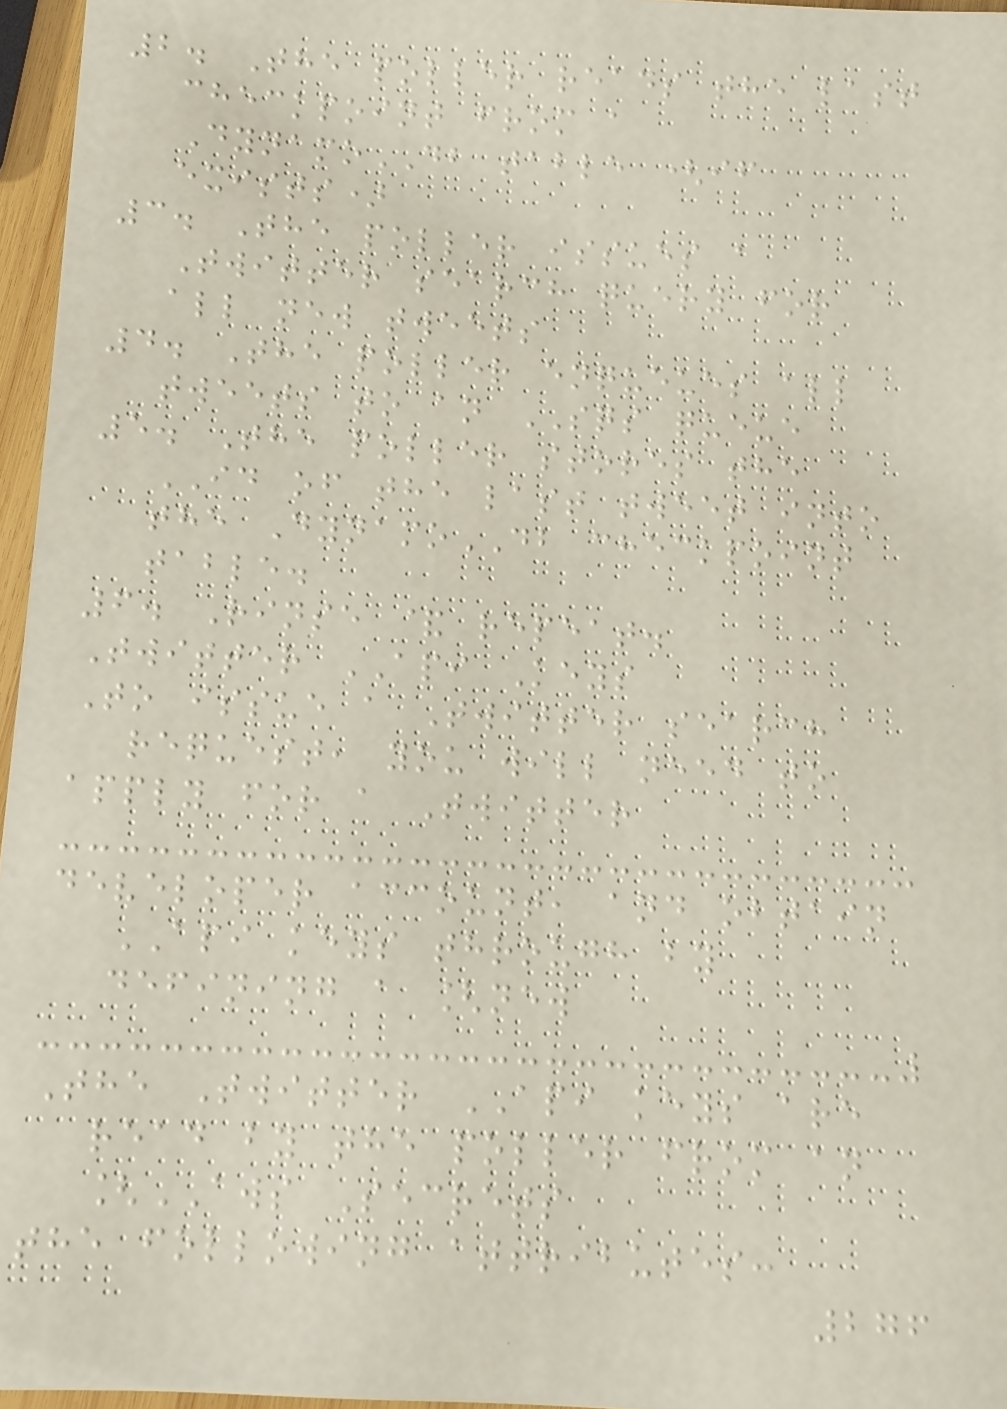2. The poller reads the last
checkpoint from a
DynamoDB table (if
exists)
3. The poller issues a
Twitter search query for
all new tweets
4. The poller enqueues all
tweets to an SQS queue
5. The poller stores the
ID of the last tweet into
the DynamoDB checkpoint
table.
6. Rinse & repeat.
Twitter API Keys
To issue a Twitter search
request, you will need to
apply for a Twitter
developer account, and obtain
API keys through by
defining a [new
The Twitter API keys are
read by the poller from an
[AWS Secrets
the following attributes:
276
